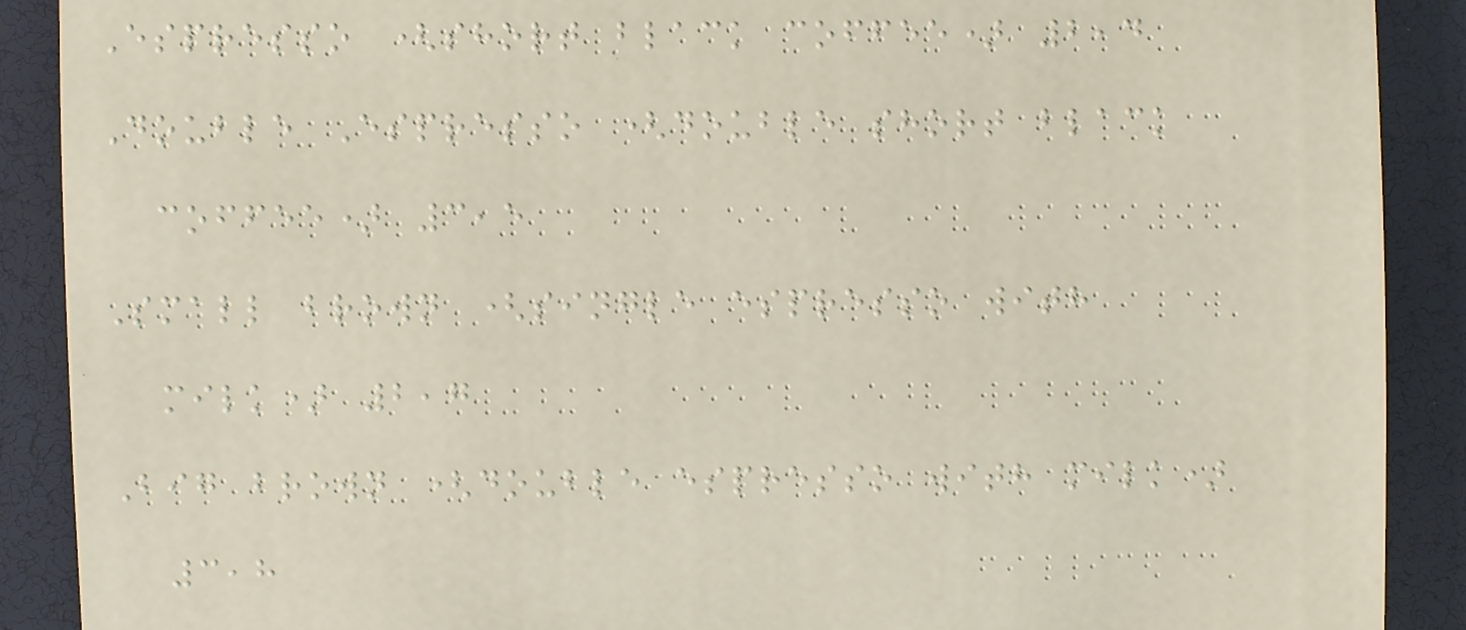Espresso (short black coffee) 2,4
Double Espresso (double short black
coffee) 3,5
Small brown (single espresso with
milk) 2,7
Big brown (double espresso with milk)
3,8
